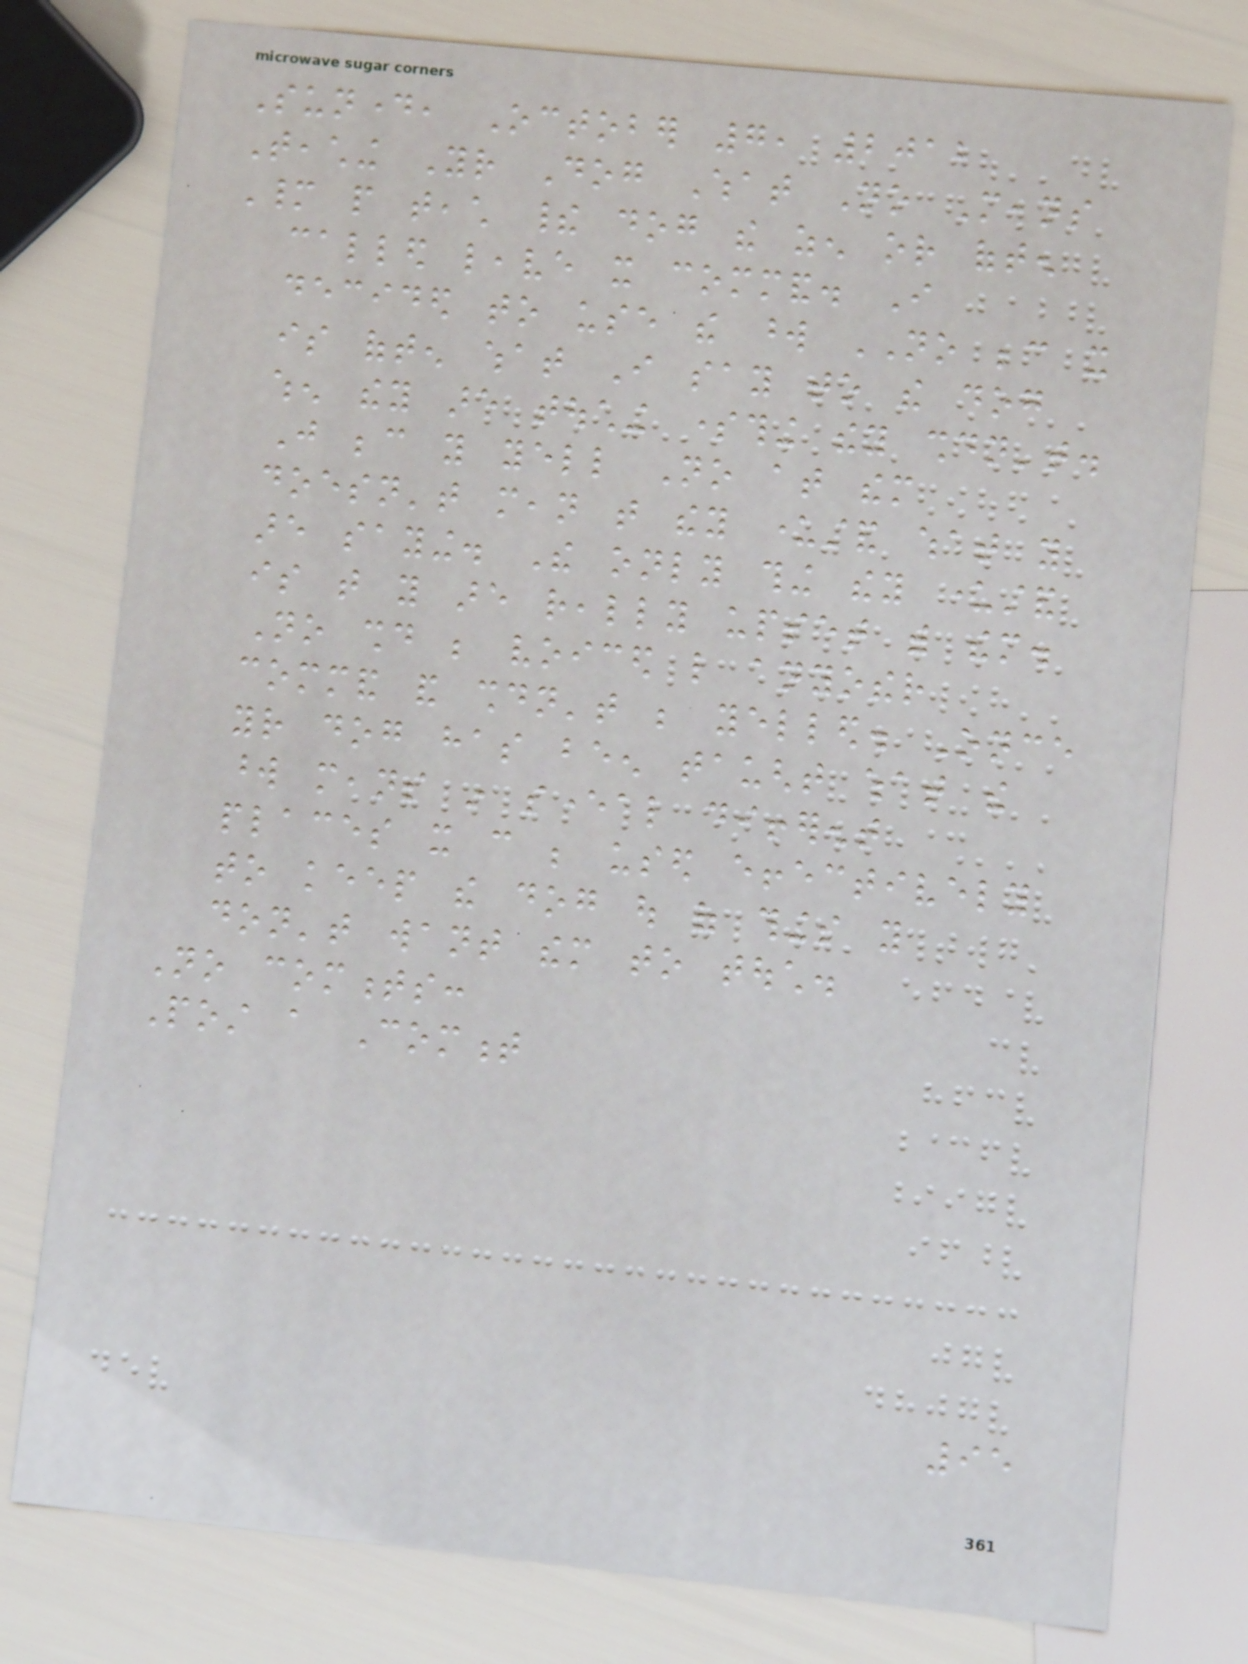Sunday, October 7, 2012
Teaching Your Dog What No Means
Many people teach their dog the zen or often
called leave it command. I
decided to use the word NO because it
is often what I say to the dog
when they are touching something they shouldn't.
Just because you yell No at them
doesn't mean that they understand what you
are saying. The only thing they understand
is that you are really upset with them.
No should be voiced like anyother
command and shouldn't be yelled. Once
your dog has been taught what the
word means in several different
places it can be used effectively
to keep the dog out of things you
don't want them to touch.
No comments:
Post a Comment
95
